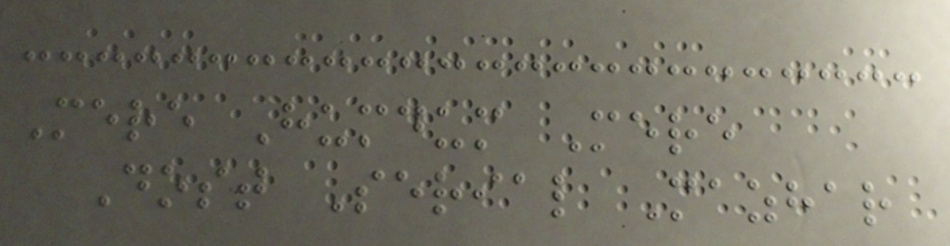Mere Humdum Mere
Dost Serial Mazhar
